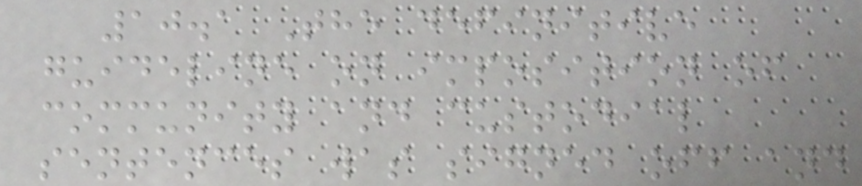10.1 The definitive
guideline on imposition of
community and custodial
sentences was signed off and
